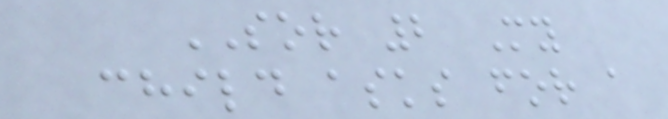SOR 2 My
child asks for a
